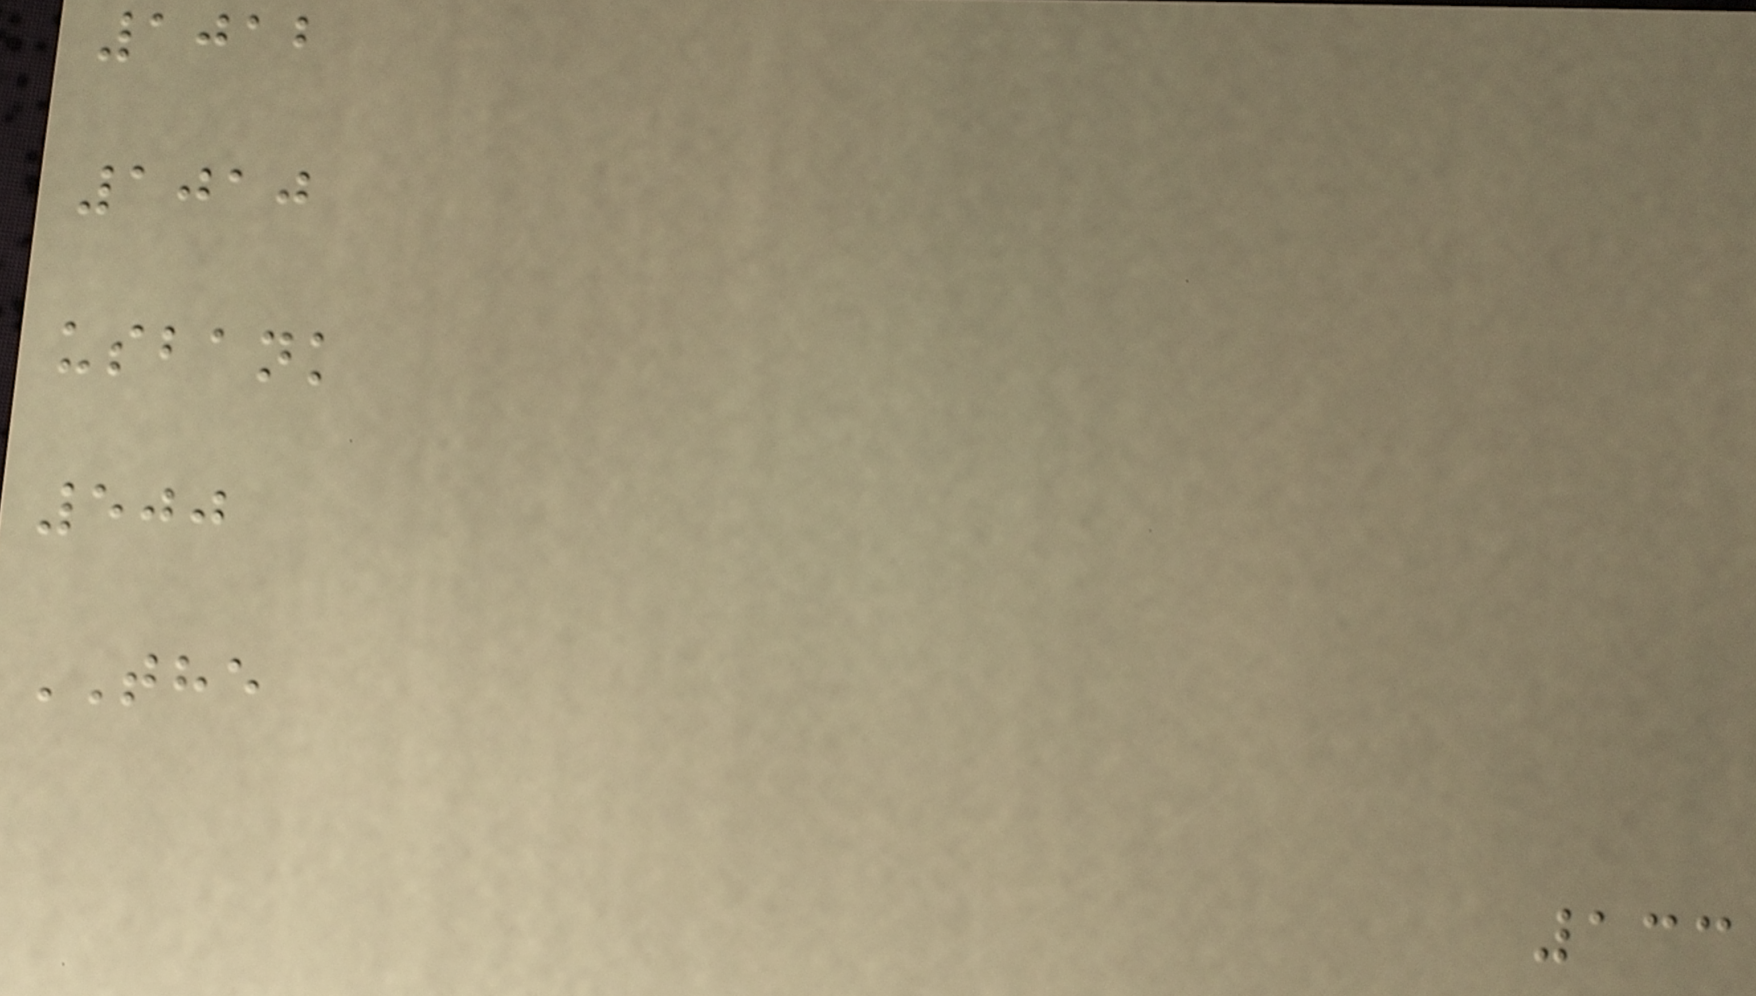1012
1010
usbank
500
THE
133
